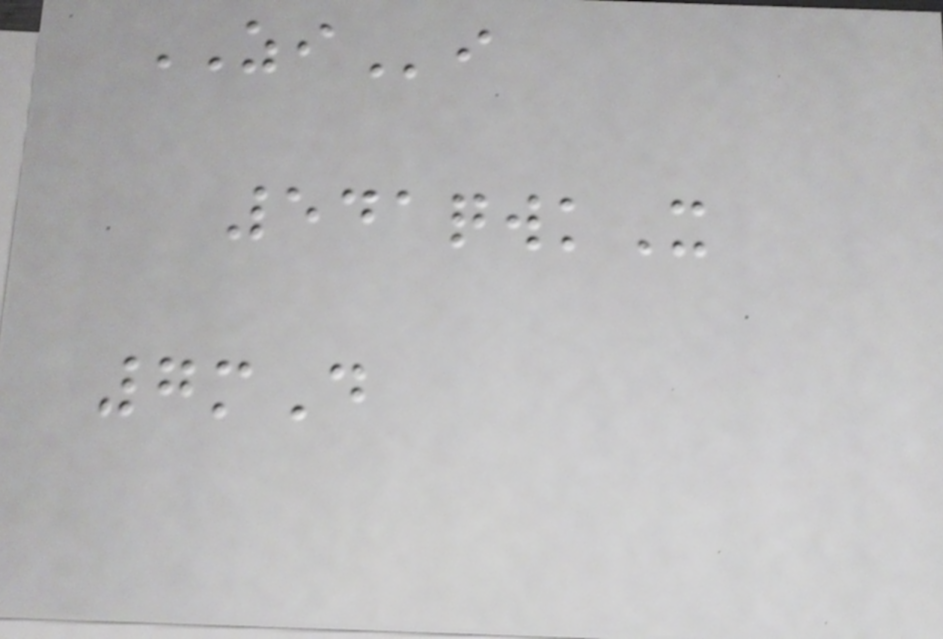ZIi
541qwkX
7mD
